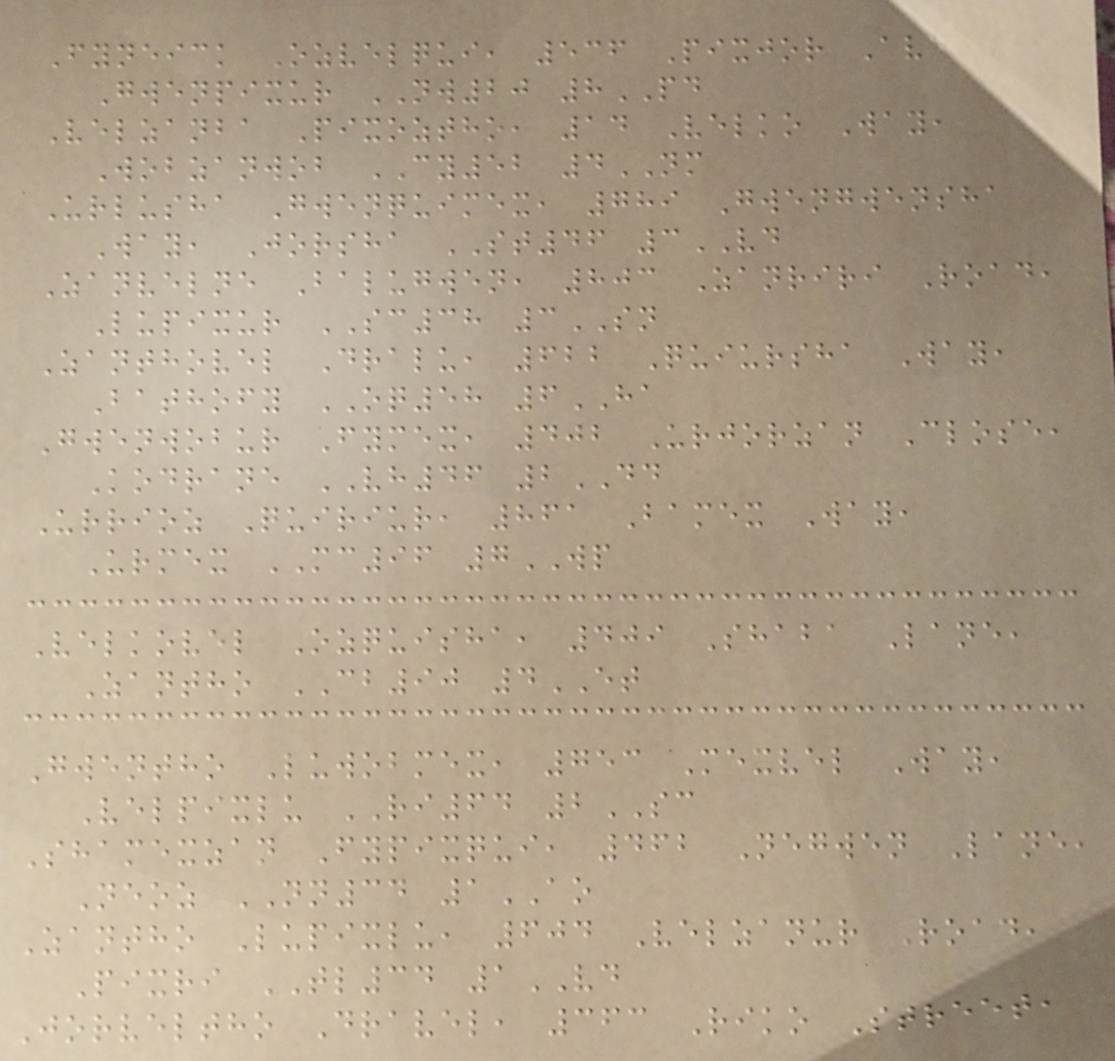Fyneick Ozvelqui, 536 Pixjor Avenue,
Gwenpixur NW20 8PD
Velzanba Pixoztho, 14 Velko Way,
Wobzanwob CY52 4NM
Urlusha Gwenquimex, 789 Gwengwensha
Way, Jorsha ST46 3VD
Zanvelne Balugwen, 803 Zanriri Road,
Lupixur SC38 3SN
Zanthovel Dralu, 622 Quiursha Way,
Bathofy OQ58 6HA
Gwenwobur Fymex, 402 Urjorzan Close,
Kodrane VH46 2DD
Urrioz Quiriur, 861 Bamex Way,
Urmex MC96 7WP
Velkovel Ozquisha, 409 Shaba Lane,
Zantho CB90 4ET
Gwentho Luwobmex, 753 Mexvel Way,
Velpixlu RI64 2SC
Shamexzan Fypixqui, 462 Negwen Lane,
Neoz NN34 1AO
Zantho Lupixlu, 604 Velzanur Road,
Pixri TL34 1VD
Jorveltho Dravel, 363 Riko Street,
